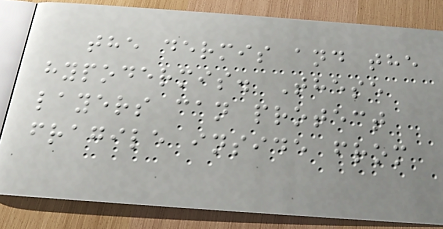the dermis and the
hypodermis. These
layers can protect
fragile inside from
